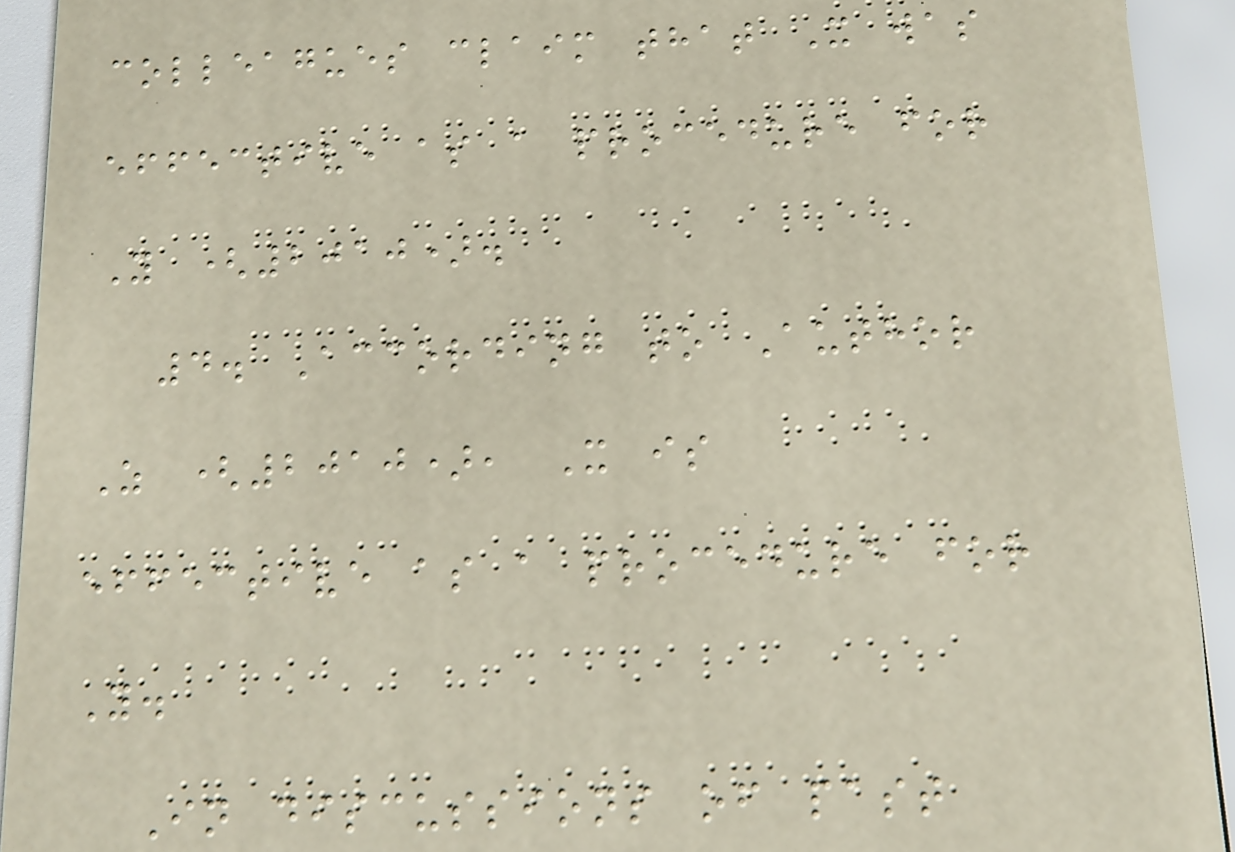colleagues claim that X was
effective as a procedure for
Y (2010).
4. According to Author
Z (2010), X is
effective as a procedure for
Y.
In discussions of past
